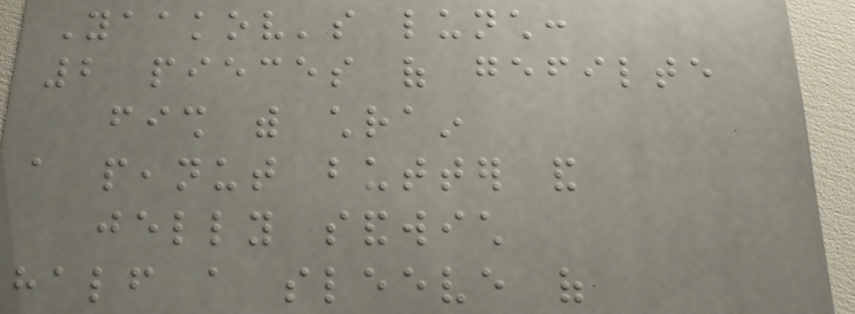Yaakov's lunch:
2 pieces of gefilte
fish with chrain
a peanut butter and
jelly sandwich
half a sleeve of
